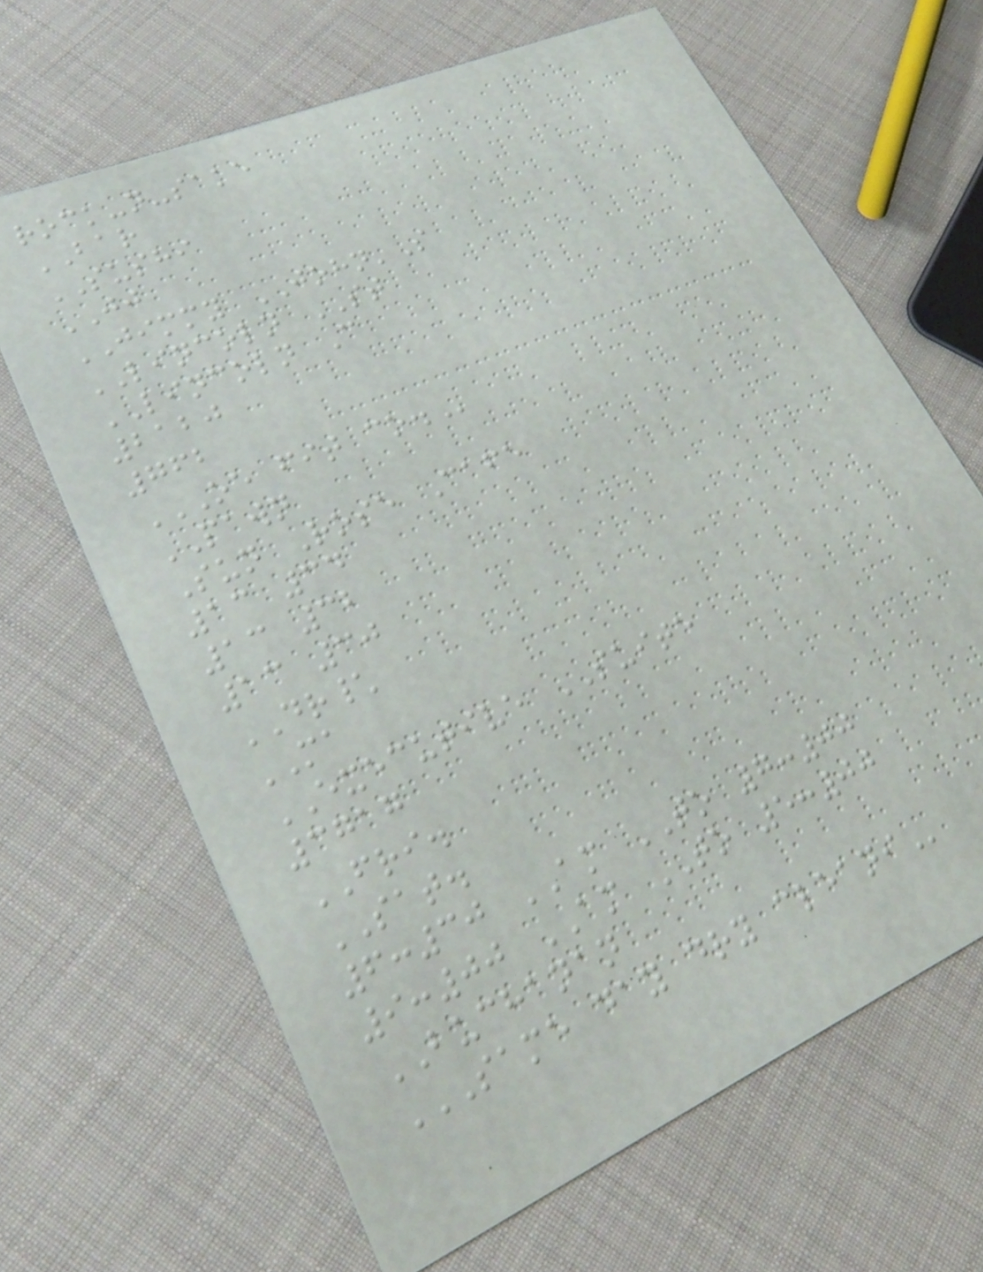rock-n-sake
BAR
SUSHI
JJ
JIMMY JOHN'S
LINCOLN ST
LINCOLN C
2120
762
OE FIT CO.
PAWN
Sun Rose Cafe
13 34
13 32
13 30
DR\
MA
EXECUTIVE SUITE
3717
FRI.
SAT.
6:30 AM TO 7:00
9:00 AM TO 5:00
BUCHANAN
SAME DAY DRY CLEANI
